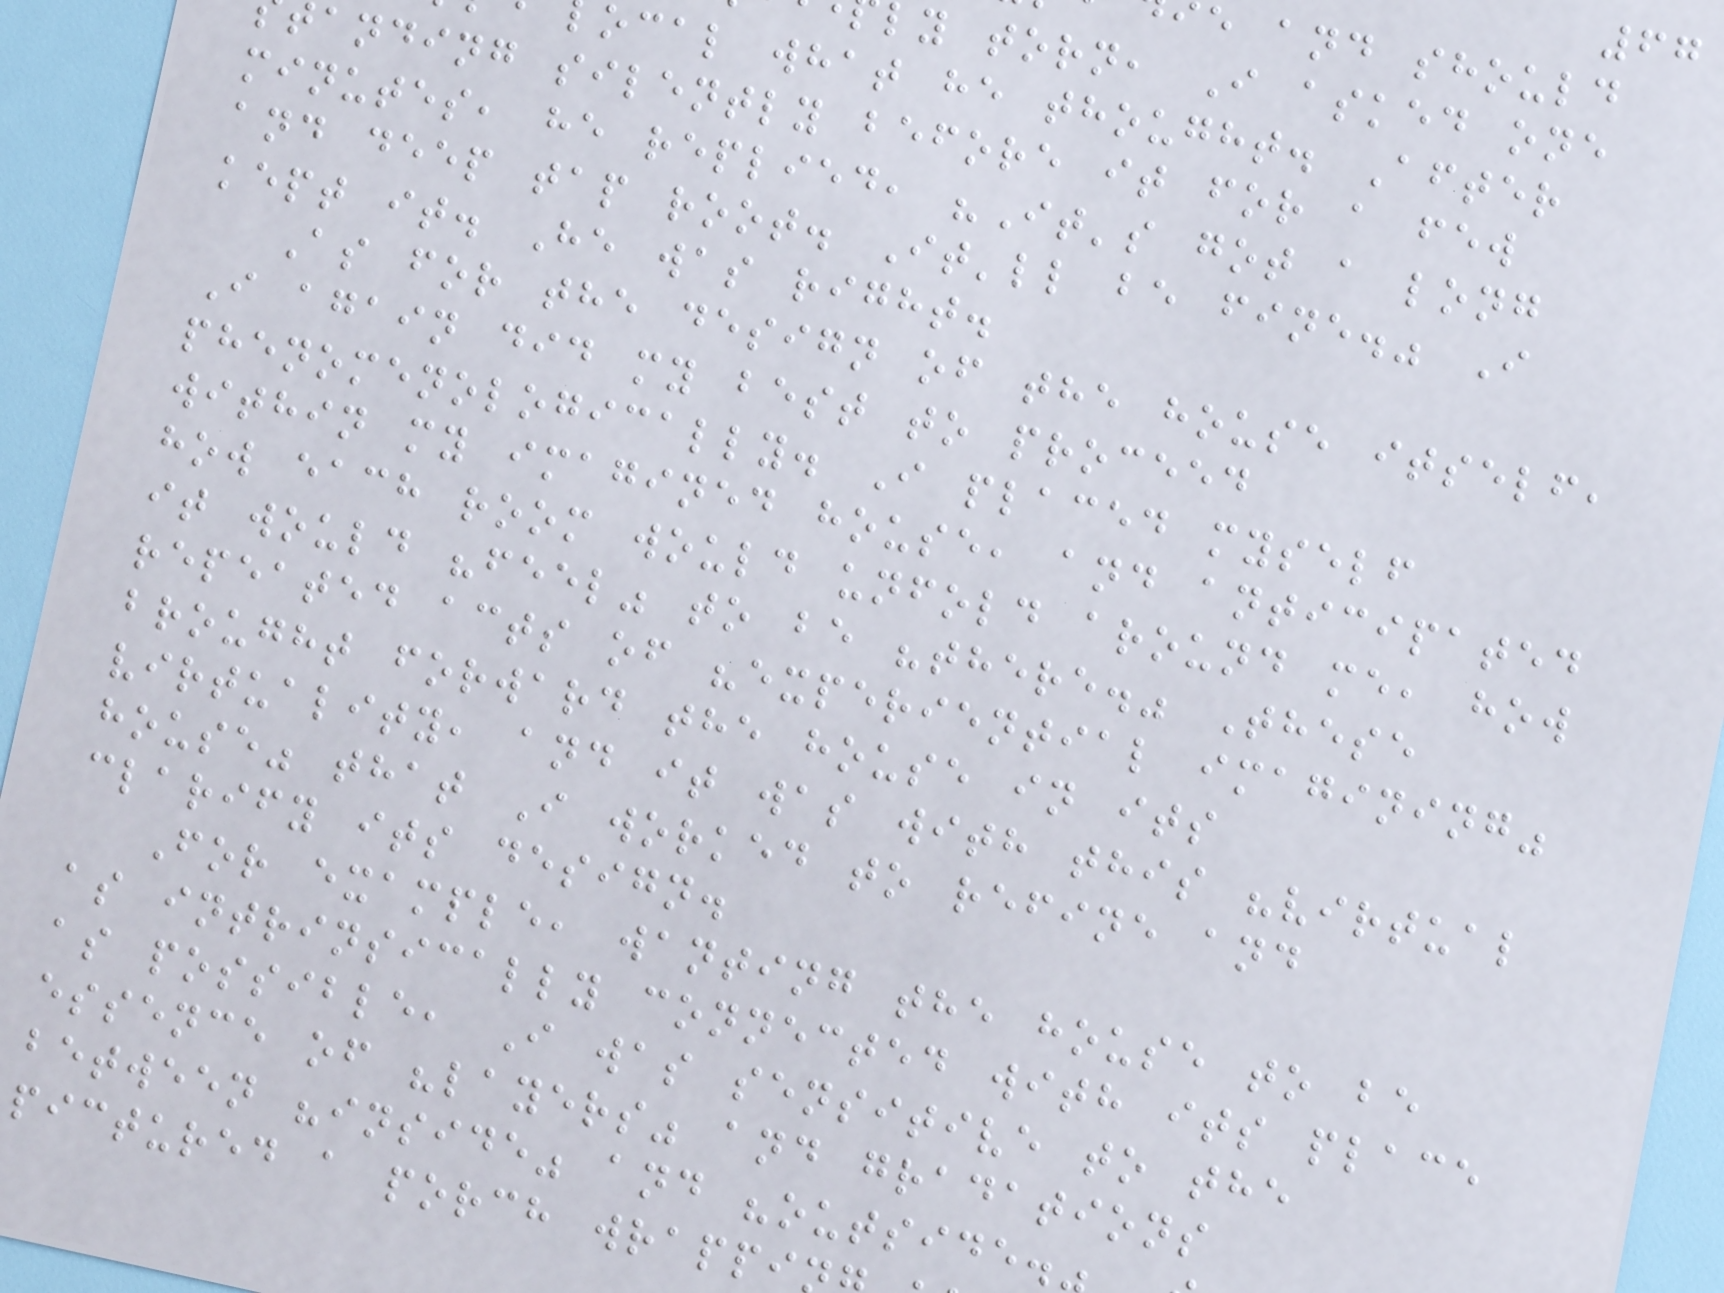67
e and should
ly torn, I asked one
ocal what he thought. After
anding silently before it for a few
minutes, he replied, "It's got a long
and deep tap root. It'll be fine." I
kept it. He was right.
As for the design of the house itself,
I again did my best to proceed
phenomenologically. I placed myself
within my imagined house, and anticipated
how each room would unfold around me, how
it would "feel" to be "there." These
repeated acts of "experiential imagining"
brought forward the house in its
virtuality, and it was with this "virtual
house" that I worked to refine and
clarify its design.
For example, wanting the house to be
as intrinsically connected with its place
as possible, I was sensitive to the
essence of "layers" and gradations
between "inside" and "outside.
pictured a porch wrappi
